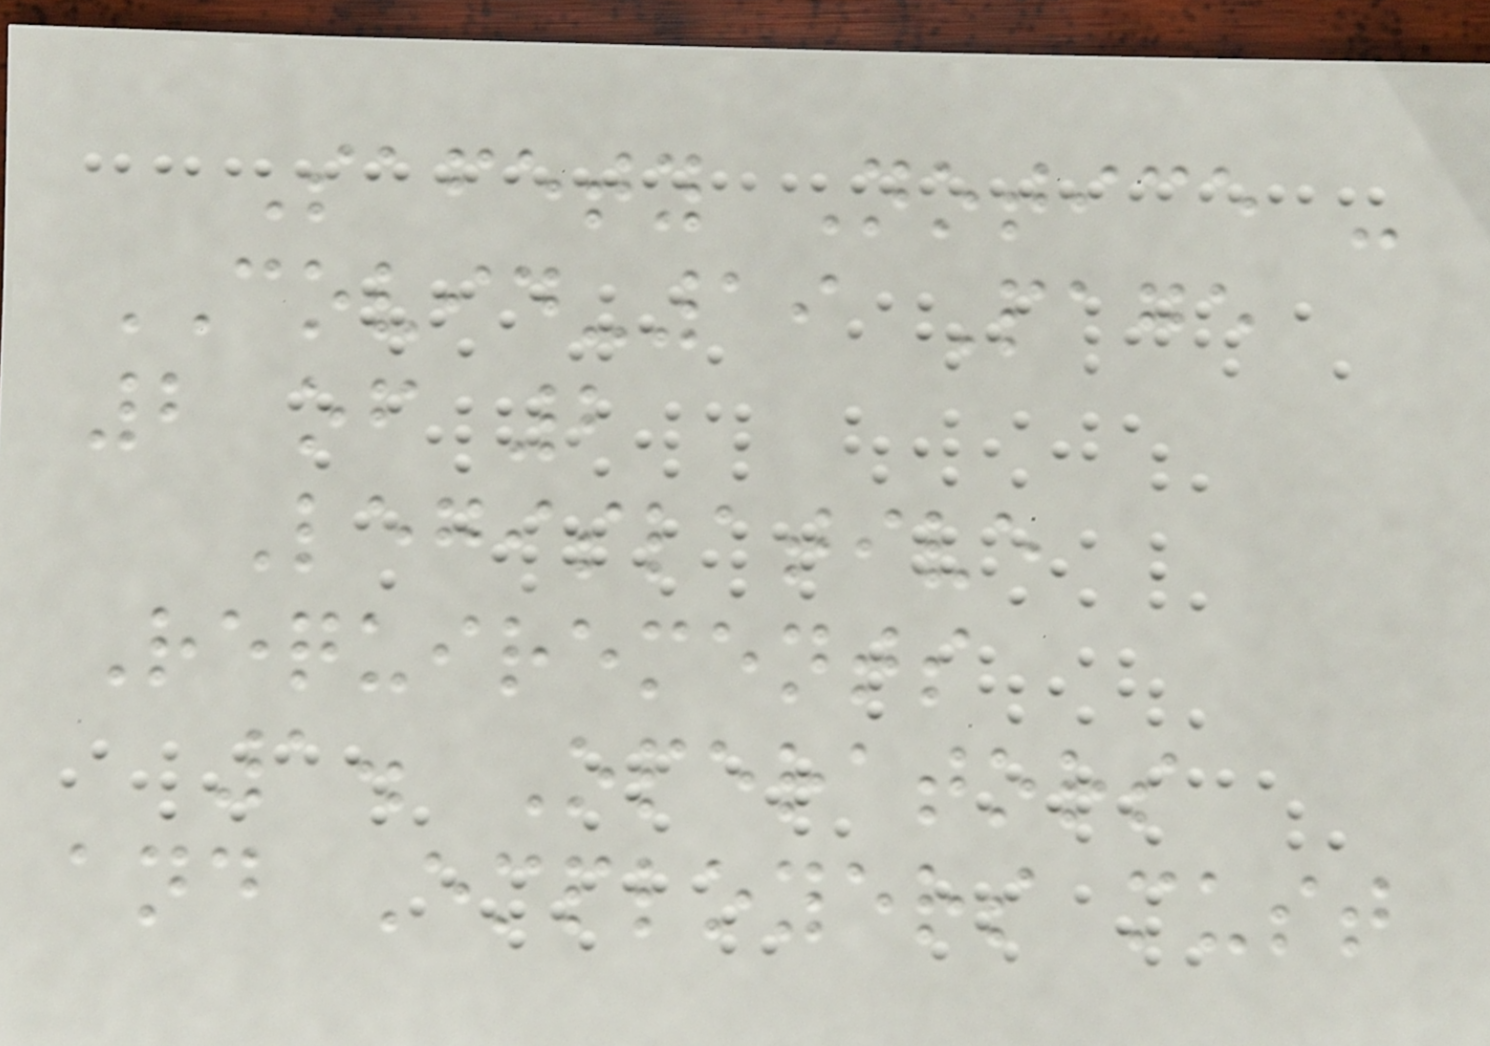Safety Notice -
COVID-19 Page
2 of 2
Legislative
Requirements
1. Operators
and Employers must
